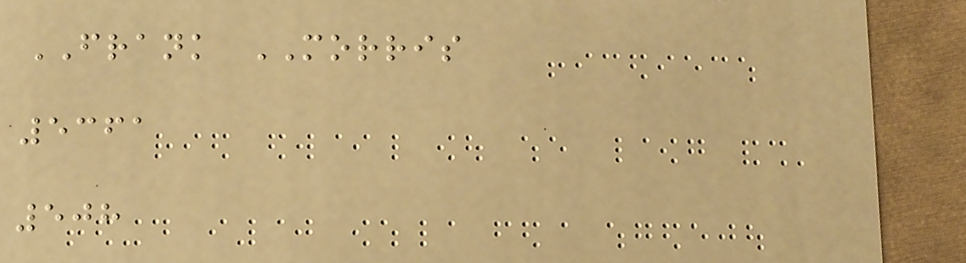FRANK MORRIS
5361
508
